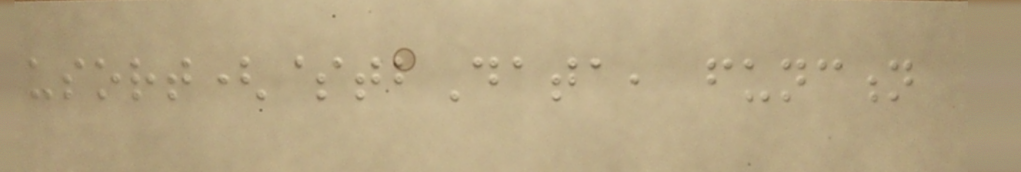usort($tbData, function
